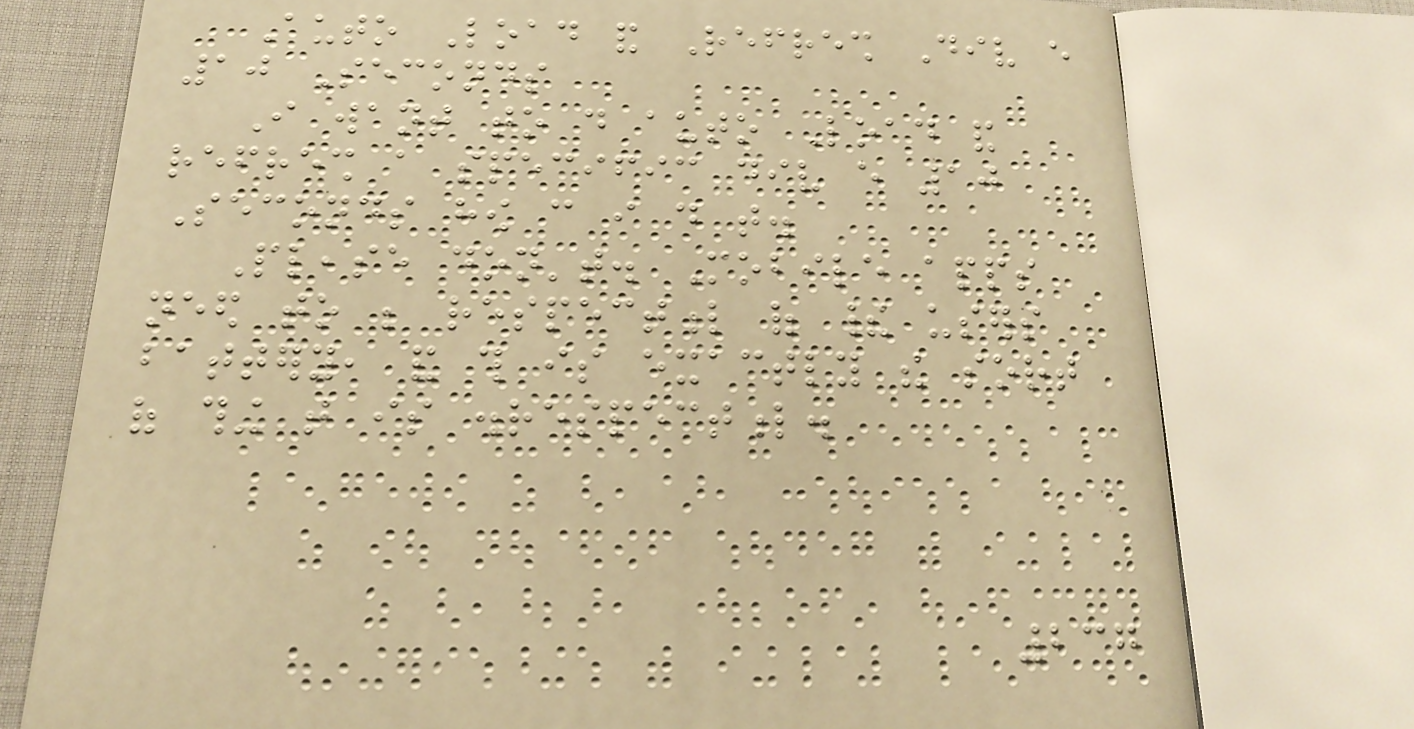Auto Load and Refresh Div every
10 Seconds
I want to do auto Load and
refresh a specific div every 10
Seconds how can i do that.
Please don't. Mobile apps
need to be respectful of their users
battery, and this is exactly the sort
of thing that is disrespectful.
237
